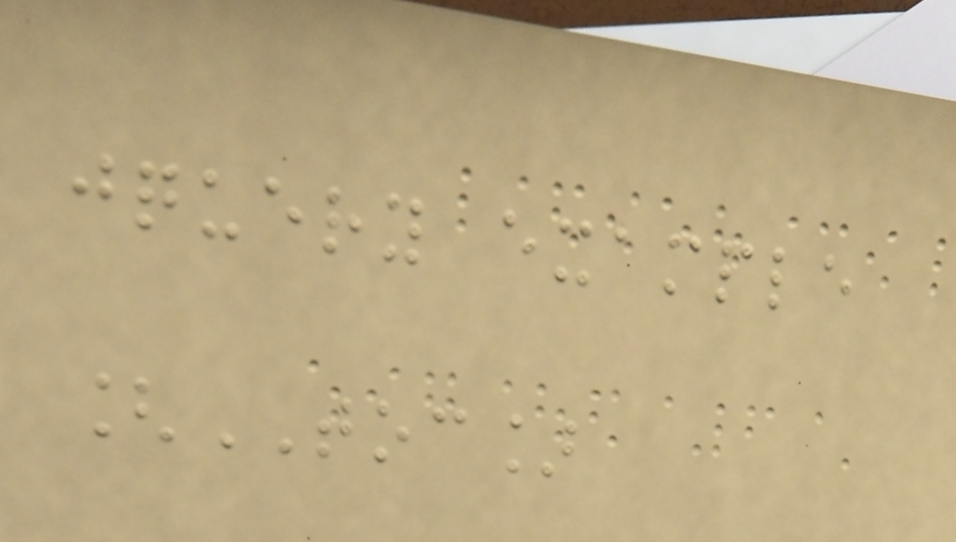jquery example
[TOC]
